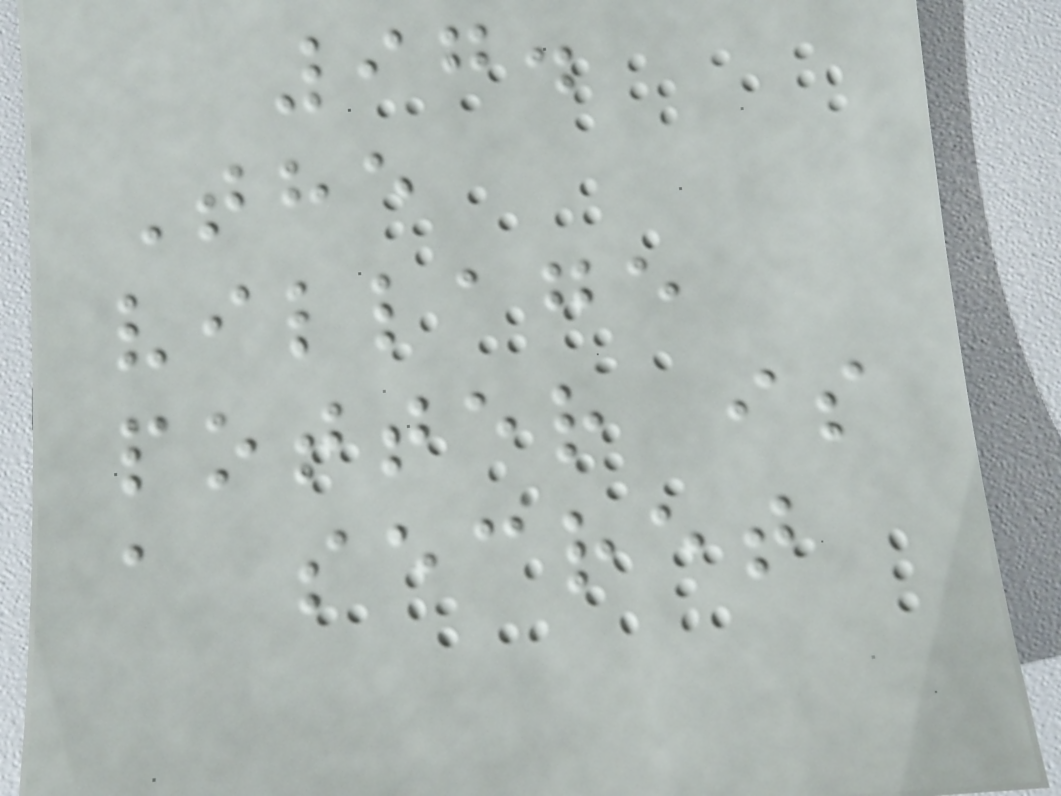97.
The
village
potter is
a secret
